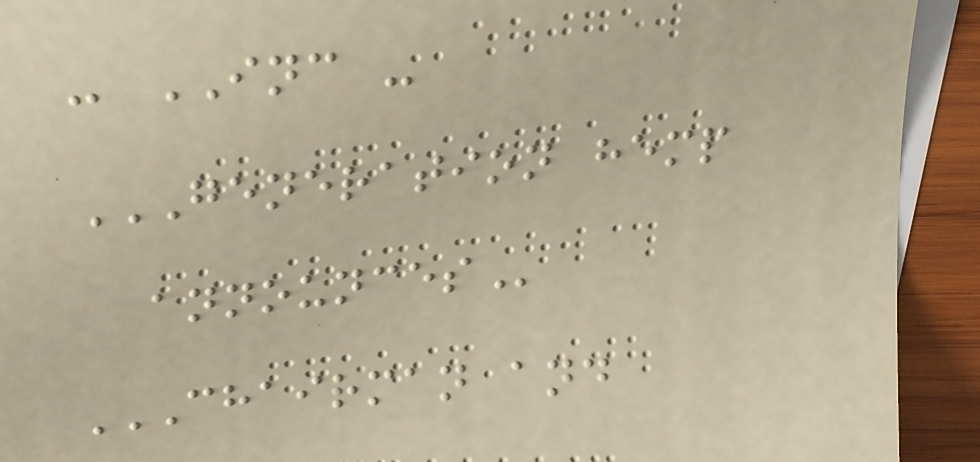- INC -
GENERATION HEMP
ANNOUNCES
CHAIRMAN AND
